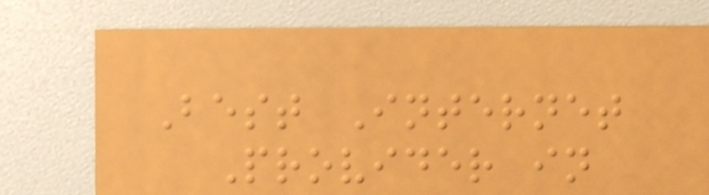Best Internet
Provider in
